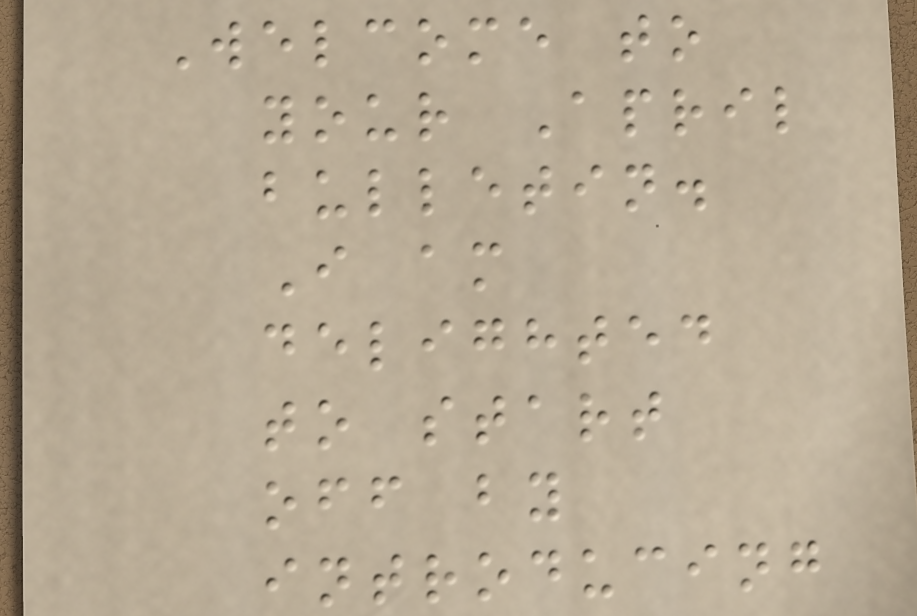Welcome to
your April
bulletin.
I am
delighted
to start
off by
introducing
